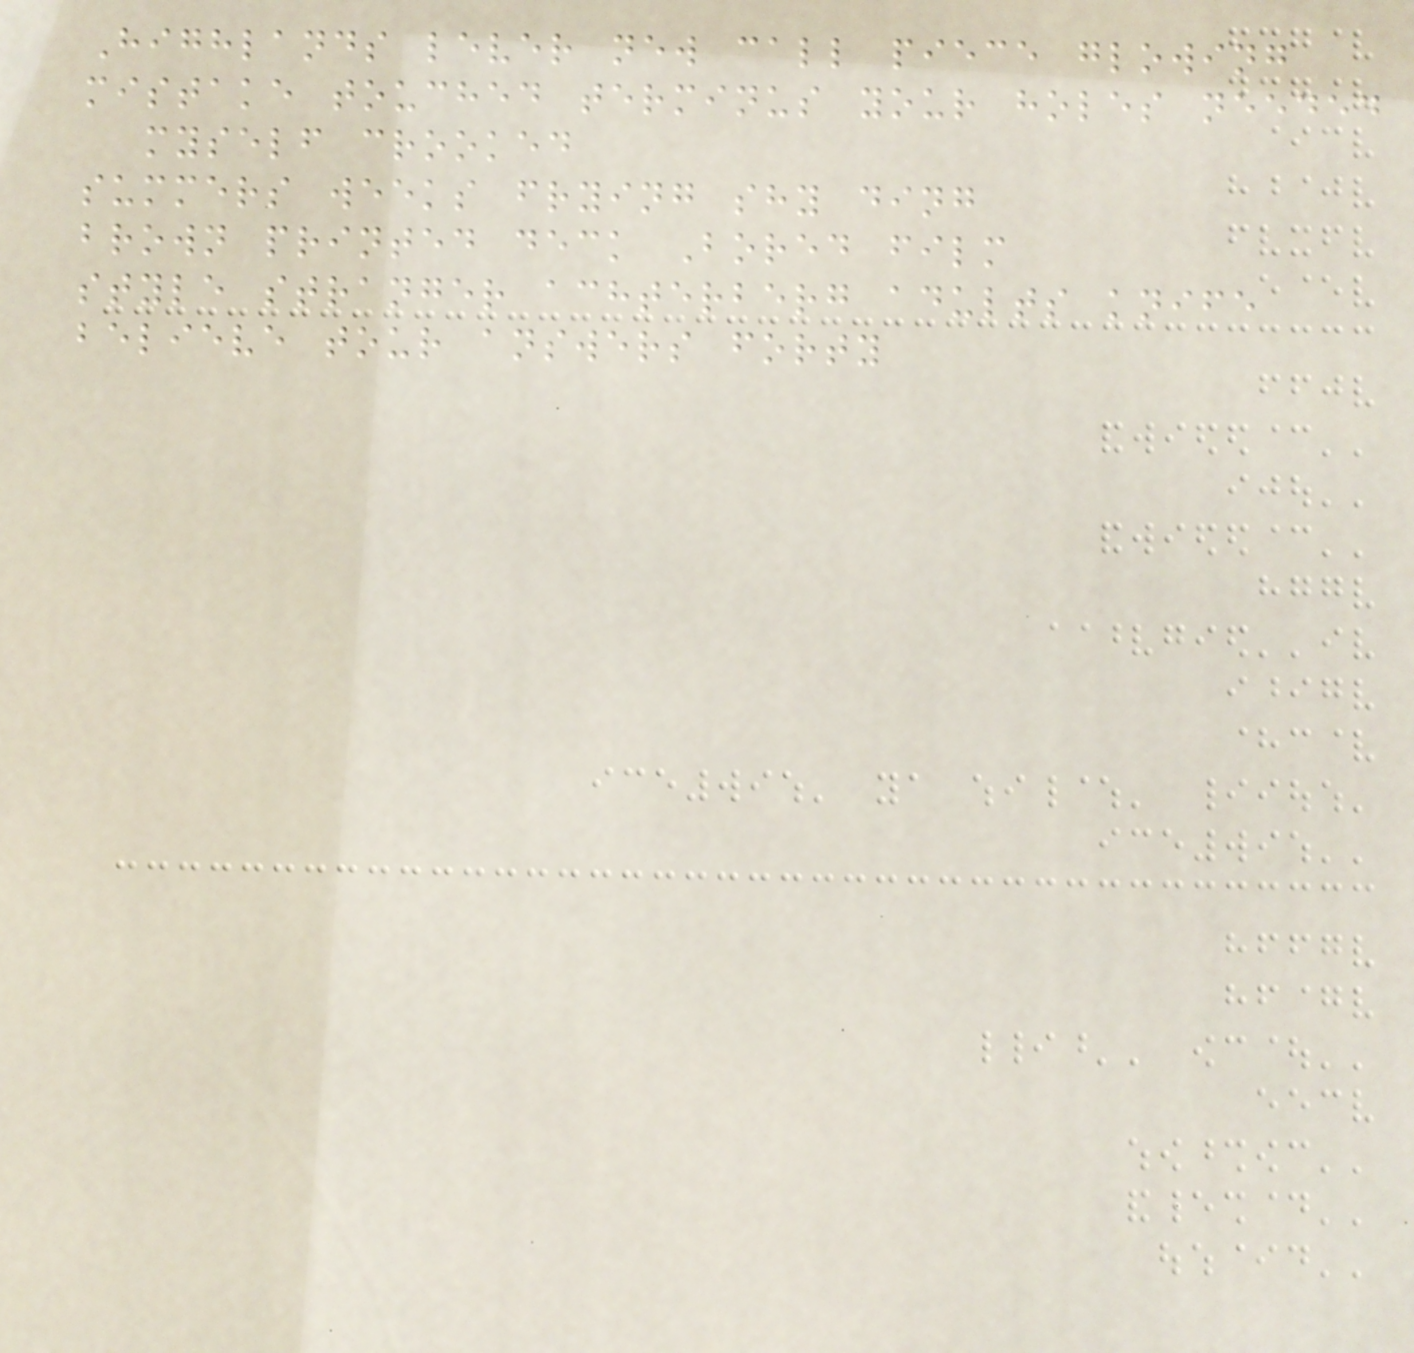Highlands lever new call piece glowing
mistake touched terminus your holes needed
myself crooked
summers weeks frying shy ding
brown printed deck Bored film
style stranger achterberg adults knife
believe tour answers forty
